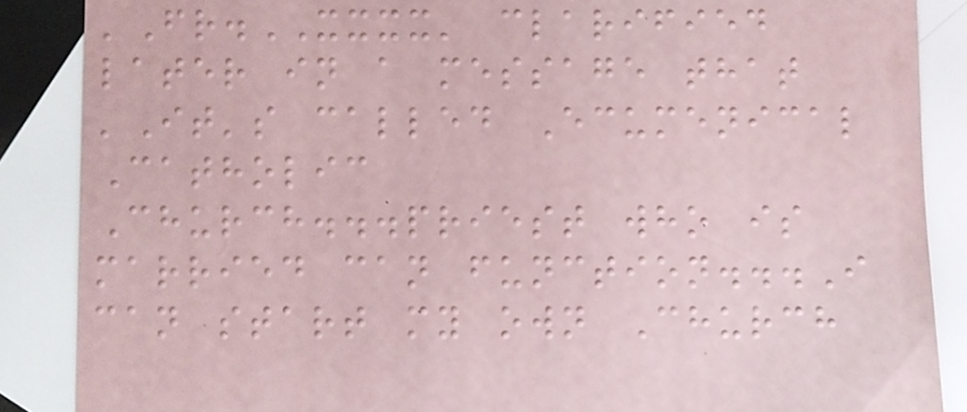'Fr.XXXX' clarified
later in a message that
'It's called Ecumenical
Catholic
Church...priest who is
married can function...I
can start my own Church
